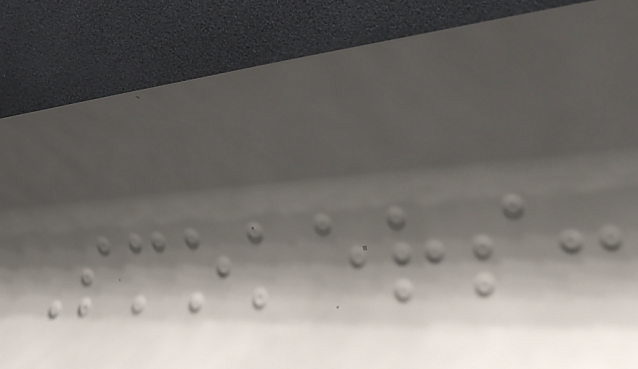Smokers:
